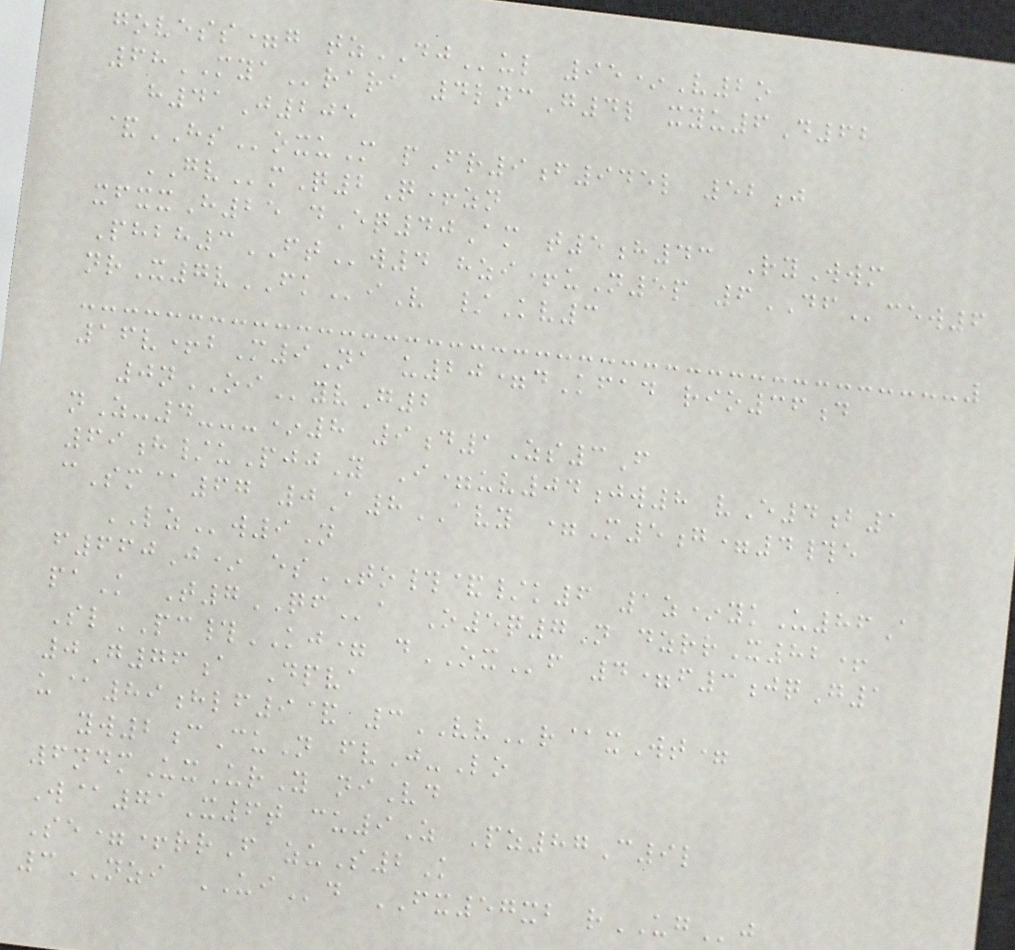govess=g tzDJul 95*V2o
68MYArara 4lncG4l xyu6D62
h41J205
&HSoxuM pFr9f945l 52j
GVmQ2Q+zn
xfxxH25 dEq40Am t5h43 RyWwm
Phbh3FTw4 hzi+uN5p 6DFcew6
nrX7vFKiV /Kv3
16v+bM9Na u20=dKfad rio36d
0nOIyvG2
nZ-4---*8 9d1Zs3F
69h/uPjjY I=uv04jw8 vE4b1
cSm@67 0A8AVY =M5g=4#e
LZw9N
f660J* esTO#&/k6 1z*ykU86A
paK T7QFa O5q7N dzrrX82+
SlPC#KJ= dOXf 4=f3jqG1
0G76a Dpva
u@89hlf9& 3VVr@xWt=
yw2cCuN fvJ-Lo
6ndmUxUrY niVd
W@71X6t cu9Z Pz87C9l
Se=+rrF zuS2K
3NZI UId FX57xb rUGj
